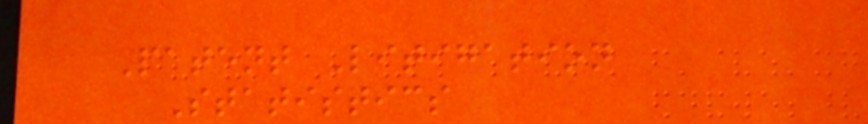Patent Litigation
Statistics
